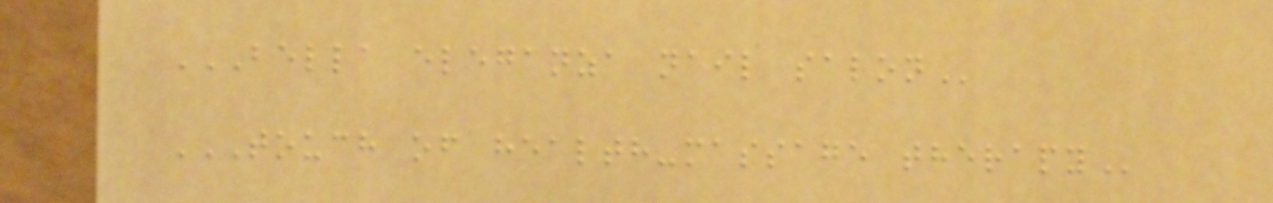BELLA ELEGANZA NAIL SALON
TOUCH OF HEALTH-MASSAGE THERAPY
